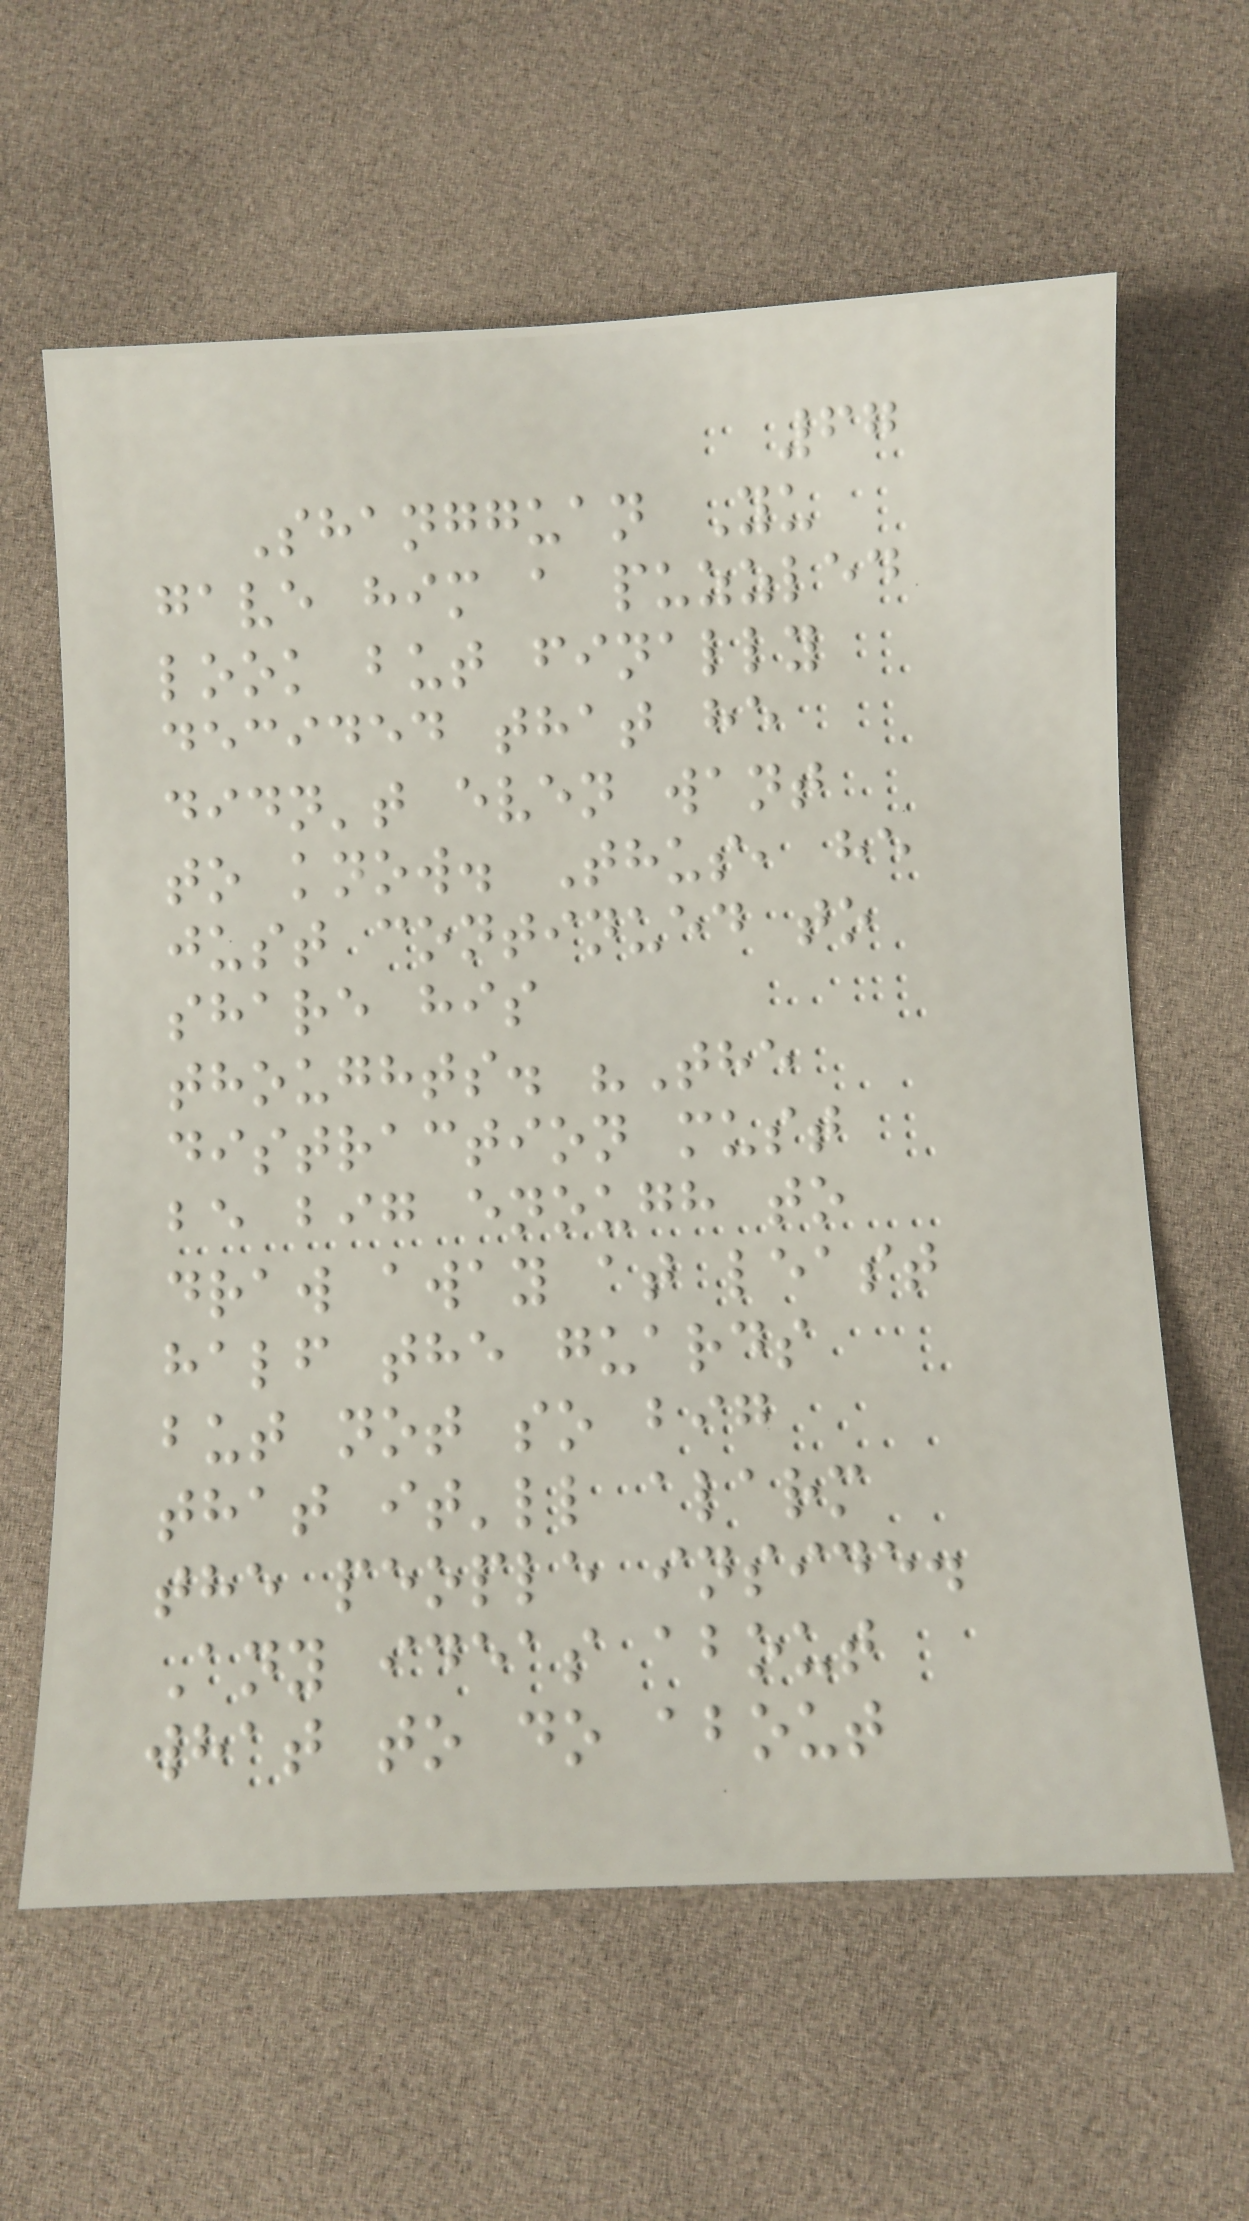67
Shangguan Yu
gave him a puzzled
look but finally
decided that he
didn't even want
to know. Thus, he
just continued to
share his
thoughts. "The
distraction must
be big enough to
draw away at least
half the guards
but not so big
that it'll alarm
the people inside.
Any ideas about
what to do about
